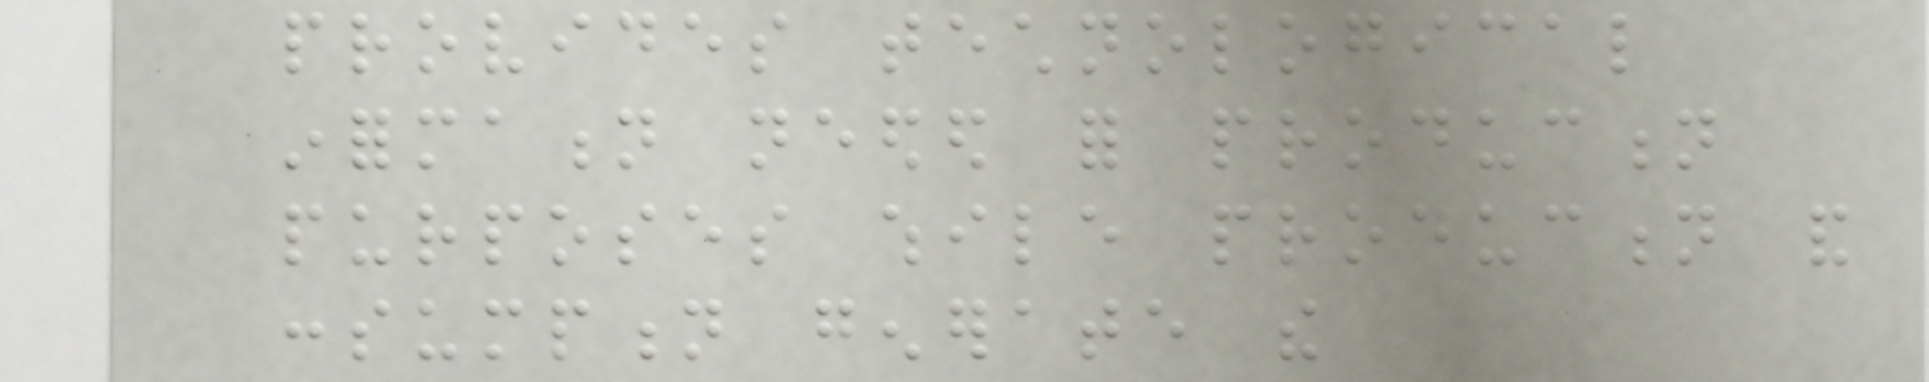provides technological
information needed for production
purposes while production and
consumption generate the
